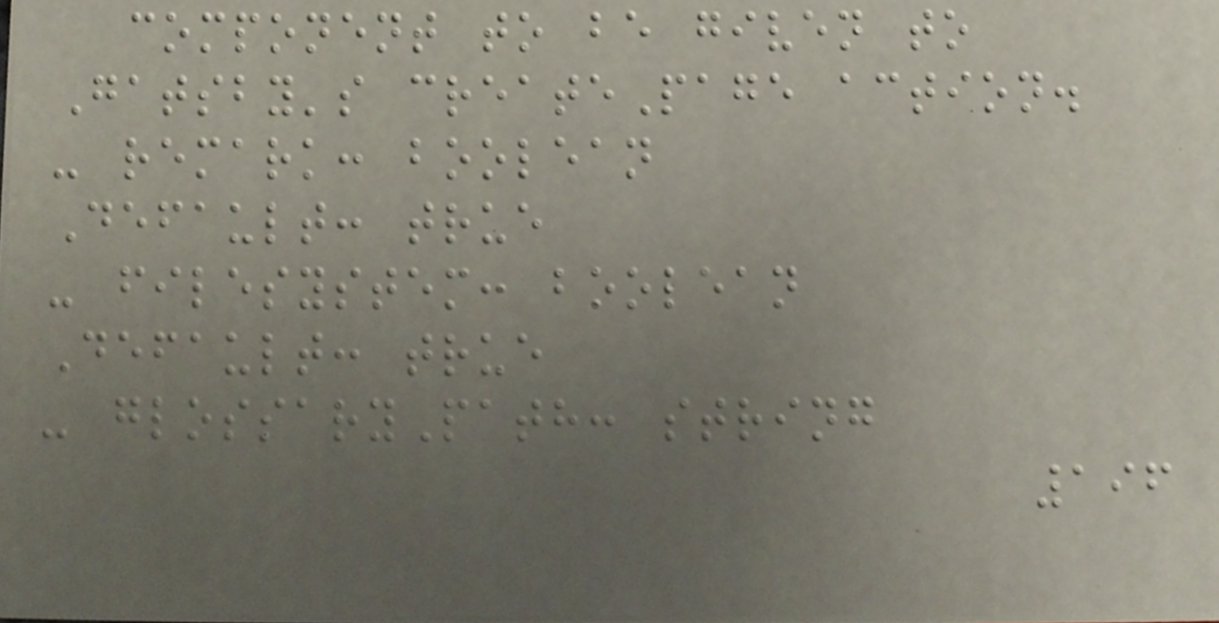component to be given to
Gatsby's createPage action.
- remark: boolean
Default: true
- filesystem: boolean
Default: true
- glossaryPath: string
196
